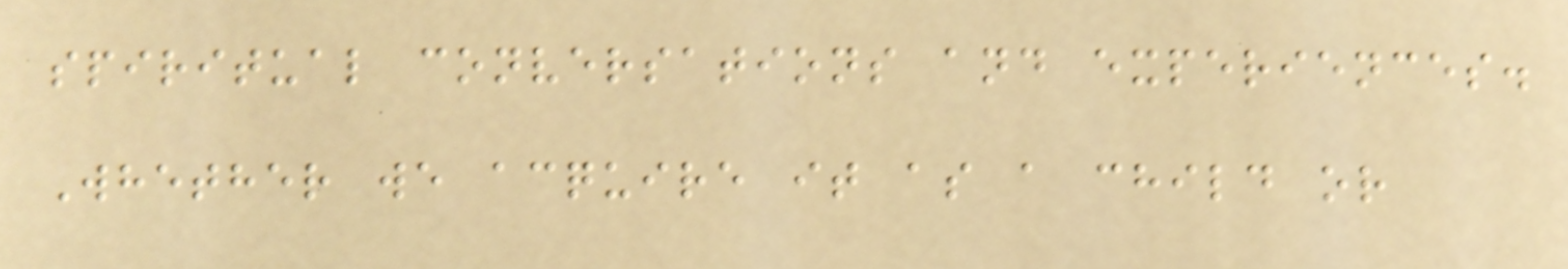spiritual conversations and experiences.
Whether we acquire it as a child or
